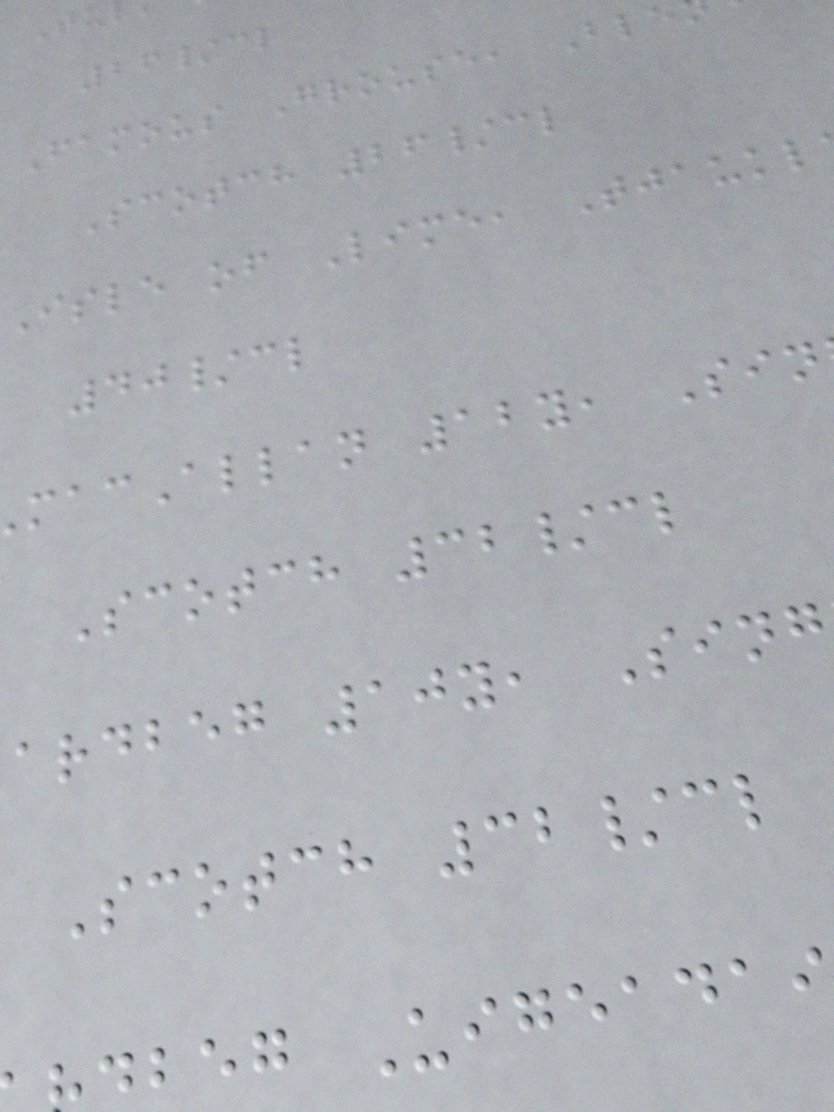26/cl
Famous Grouse, Ble
Scotch 26/cl
Isle of Lime, Tjaukl
40/cl
acAllan 12y, Sin
Scotch 32/cl
ardbeg 10y, Sing
Scotch 32/cl
beg Uigeada
